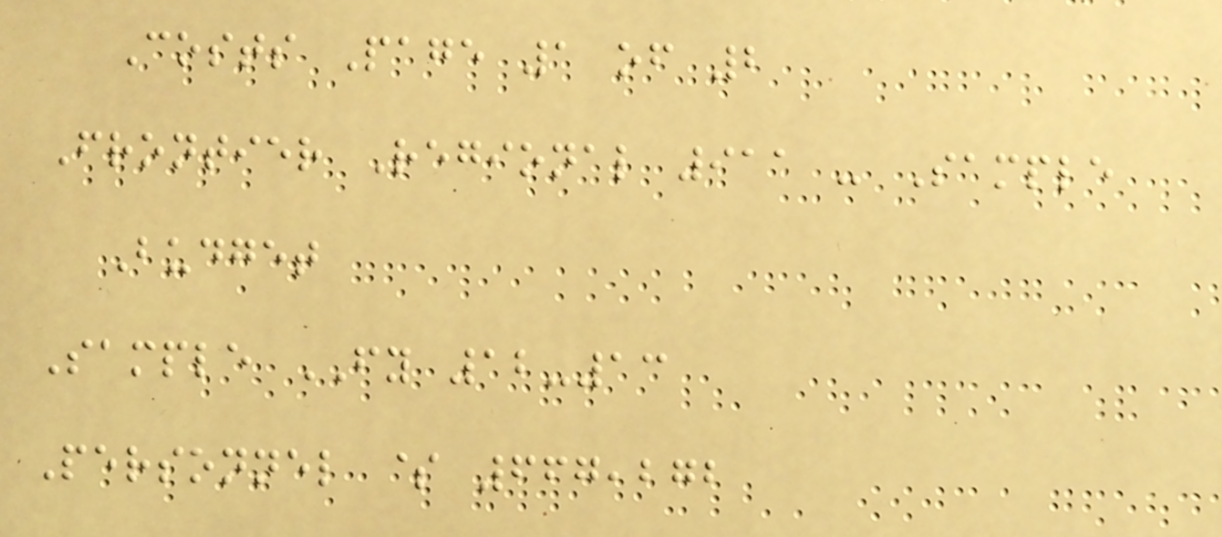Costs Page 1 of 2
Frontier Regional 911 - Sample
Budget
Sample FY 12-13
Personnel $ 667,272
